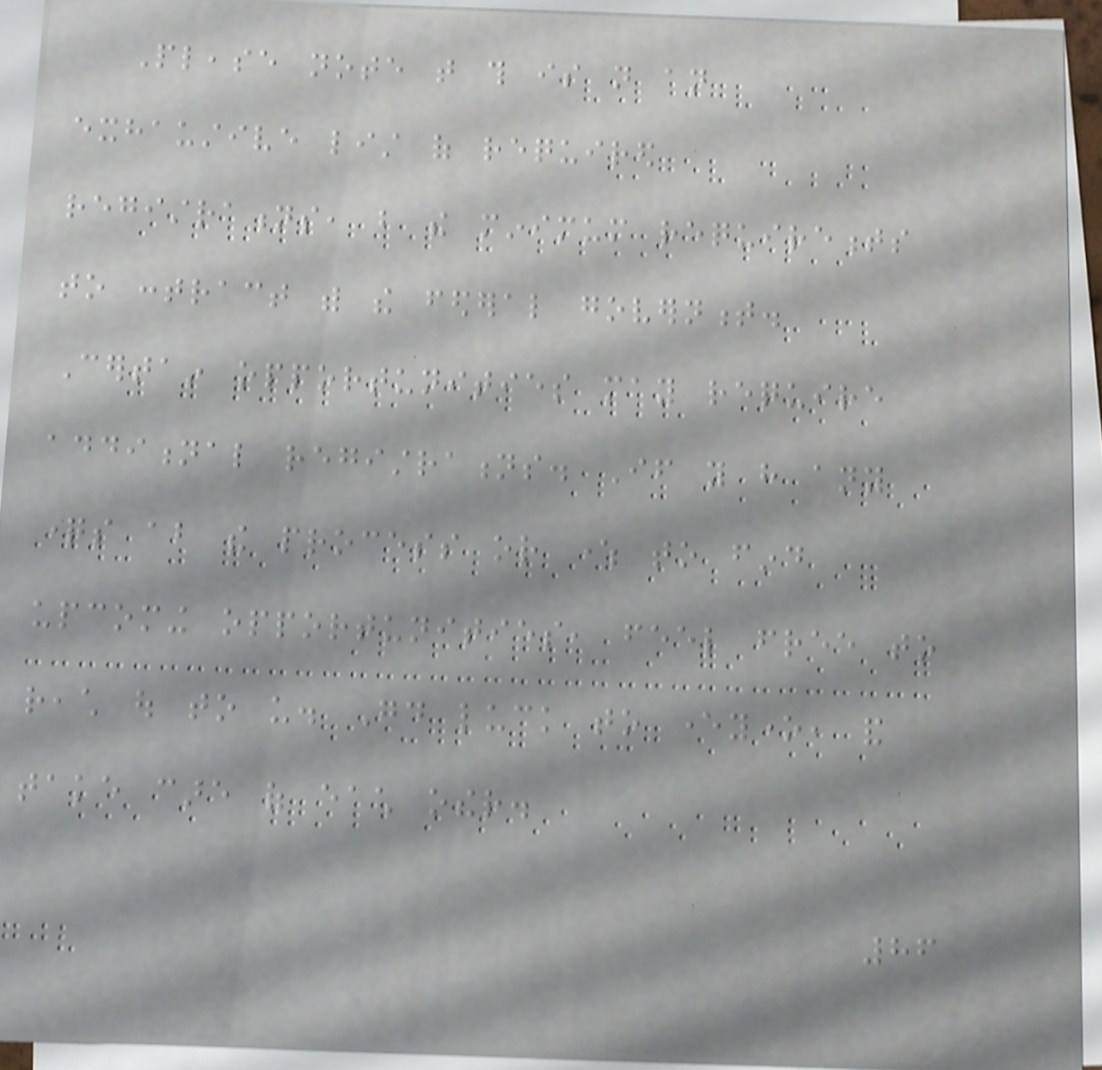Please note that this is not an
exhaustive list of required
registrations, but the minimum requirements
to contract with the federal government.
Certain opportunities may require
additional registrations. If you have any
questions about the process or where to find
upcoming opportunities, feel free to
reach out to us. Good luck to everyone, and
take care of each other.
86
